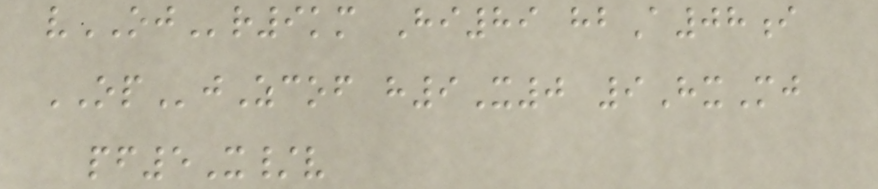vOJr9km Hi89 hbA08i
OPjZcof h9X0 9HxMj
pf5X/v
